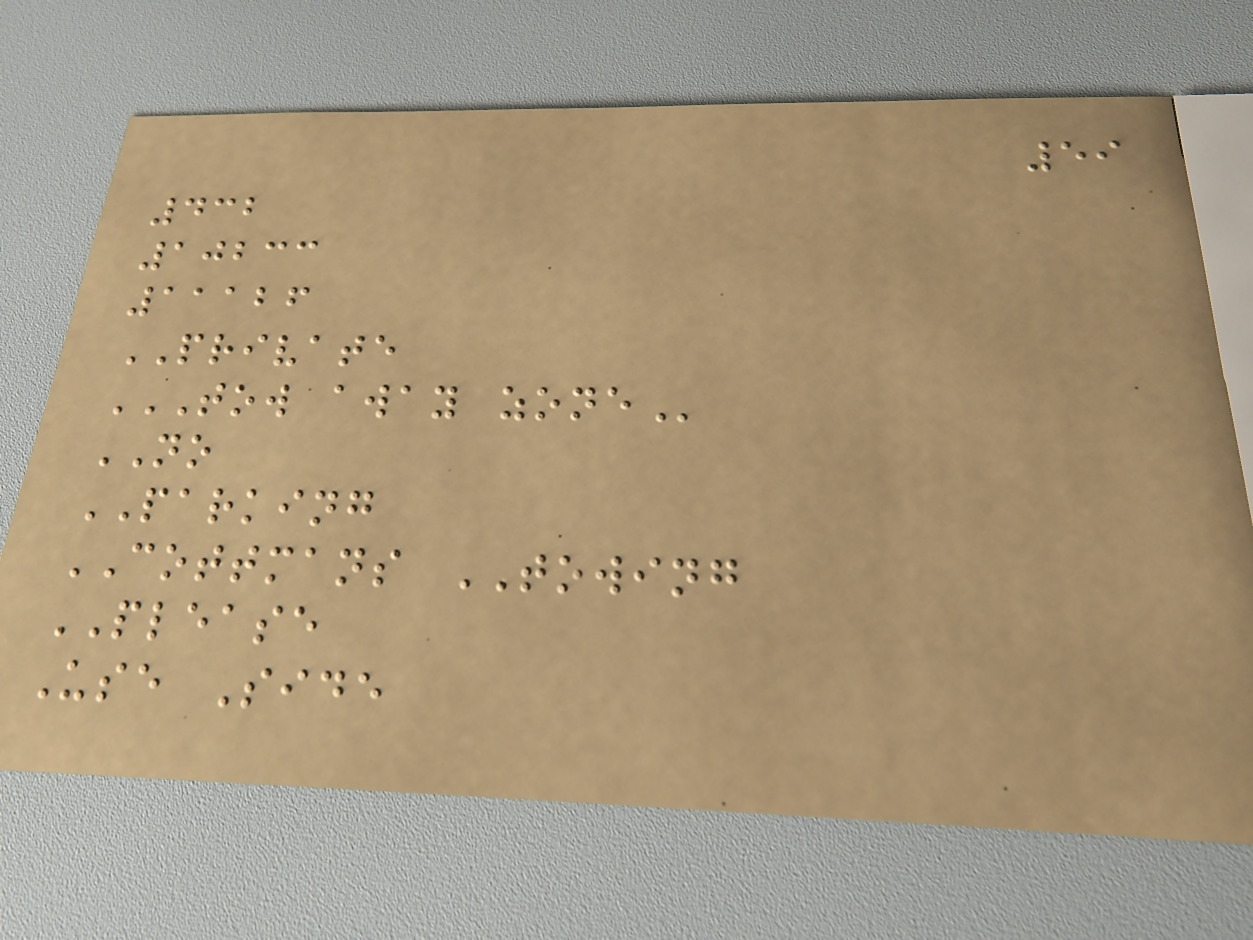59
432
10233
11126
PRIVATE
TOW AWAY ZONE
NO
PARKING
COTTMANS TOWING
PLEASE
Use Side
